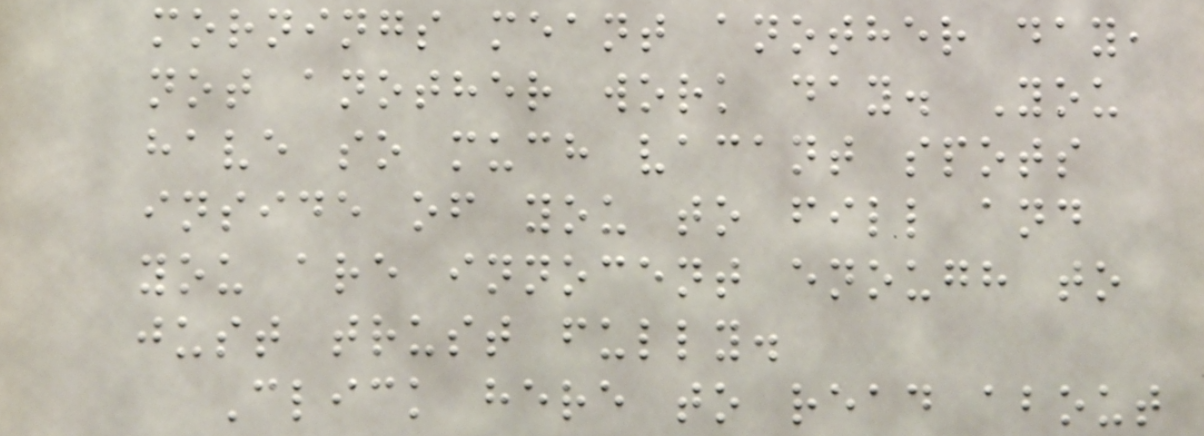mornings meant another day,
not another work day. You
have so much vacant spots
inside of you to fill and
you are innocent enough to
just trust fully.
Click here to read about
